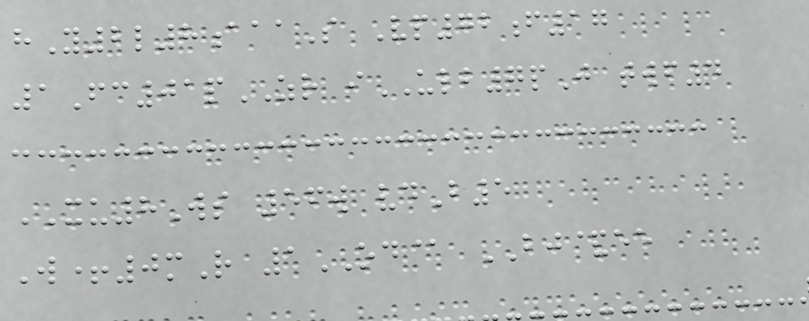hY2l8aaaS Vp72f17
1Fc01pZR iULB7pJ twf4
XU8Ws 56w vdB5
W+0mR 1OD@ BJ&ee
